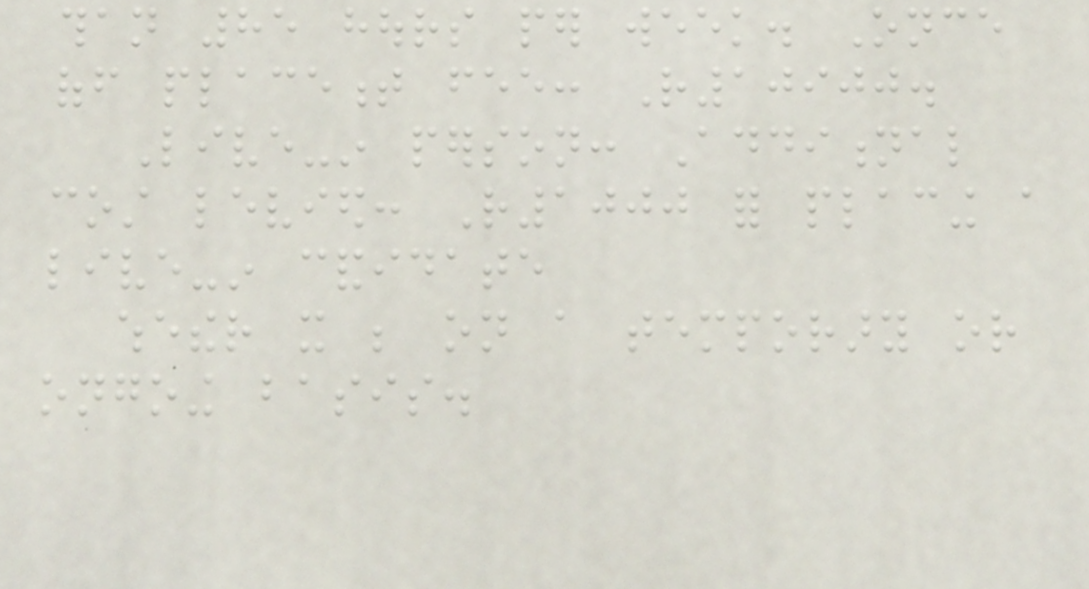than 85 hours per week. Once
off placement fee: R10900.
Live-in person: Additional
cost levied: R1000 for placing a
live-in candidate
whether it be on a temporary or
ongoing basis.
